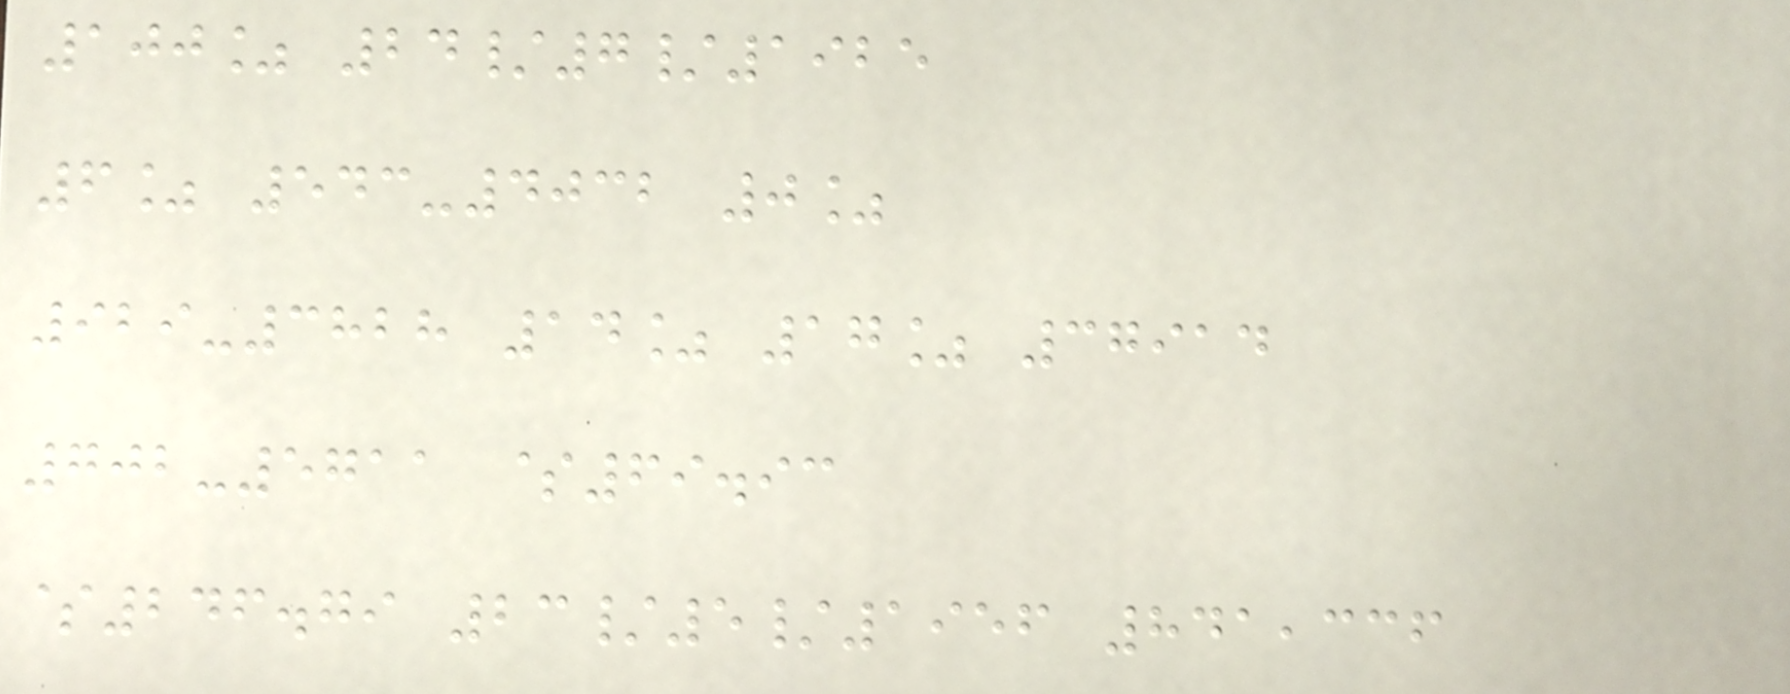100% 24/7/1925
6% 543-4032 0%
929-3828 14% 17% 37914
702-5711 $69.93
$246.79 23/5/1956 841,336
